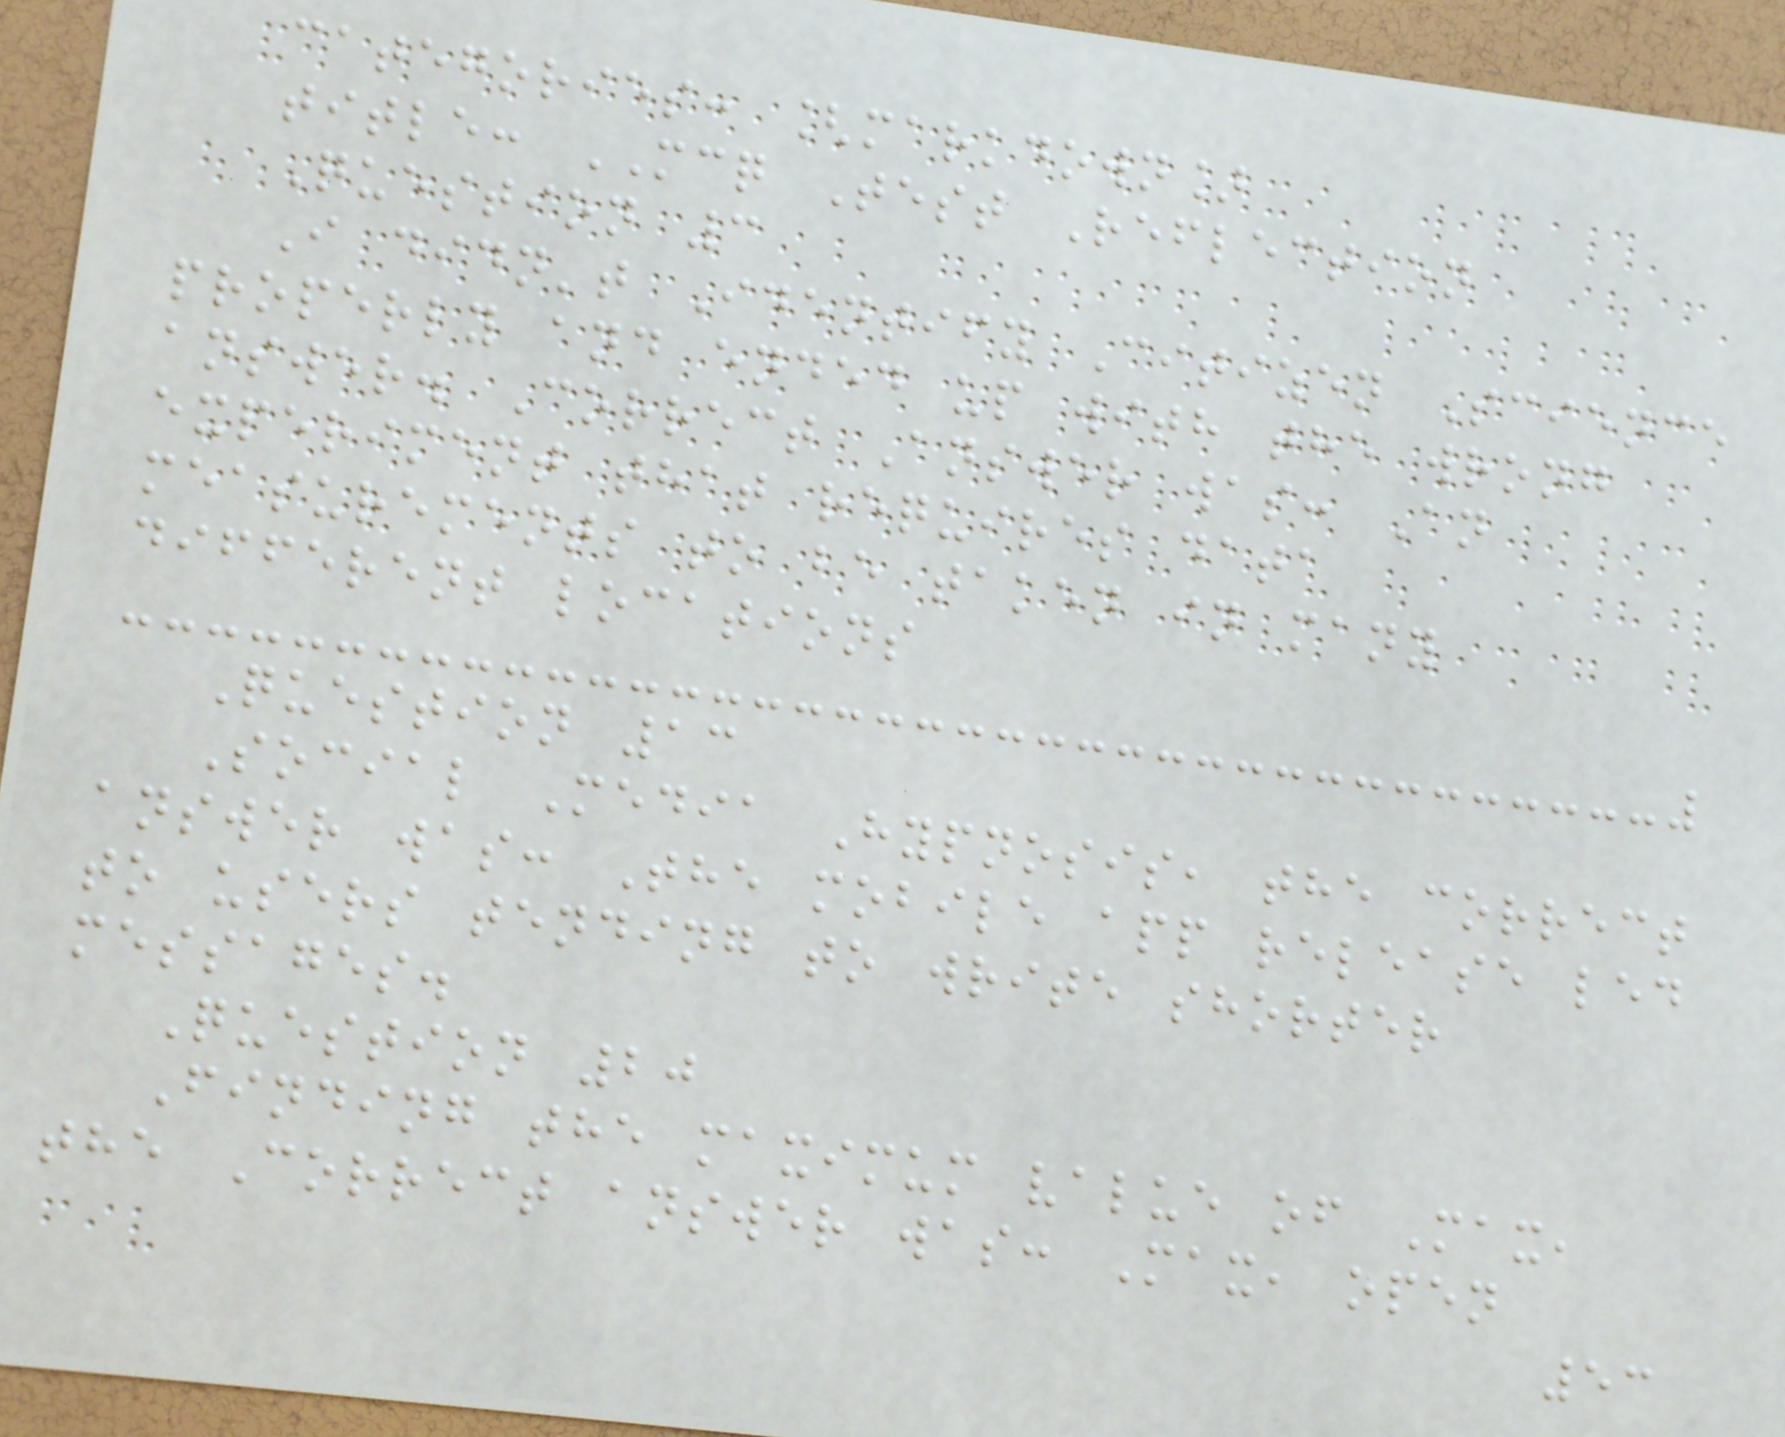categories: [markdown]
title: MCQ Test Reflection
Question 3
I didn't Identify Citizen Science
properly and ended up with the wrong
answer. Correct Answer was: An
experiment that requires data
measurements to be taken in many
different locations
Question 13
Social Media Hypnosis, the correct
answer was: The mobile app release led
to users tending to write shorter
messages.
Question 20
Finding the maximum value of Max,
the Correct answer was: Max, open
53
